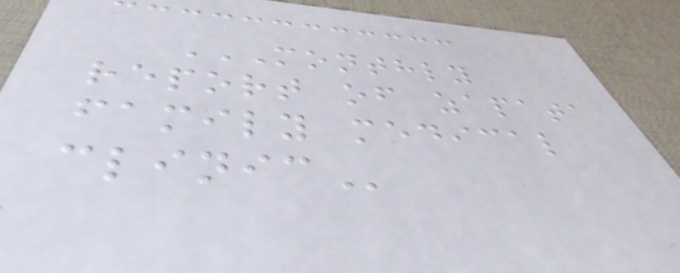MONTHLY
REPORT OF ZAPATA
FAMILY MEDICAL
CLINIC
